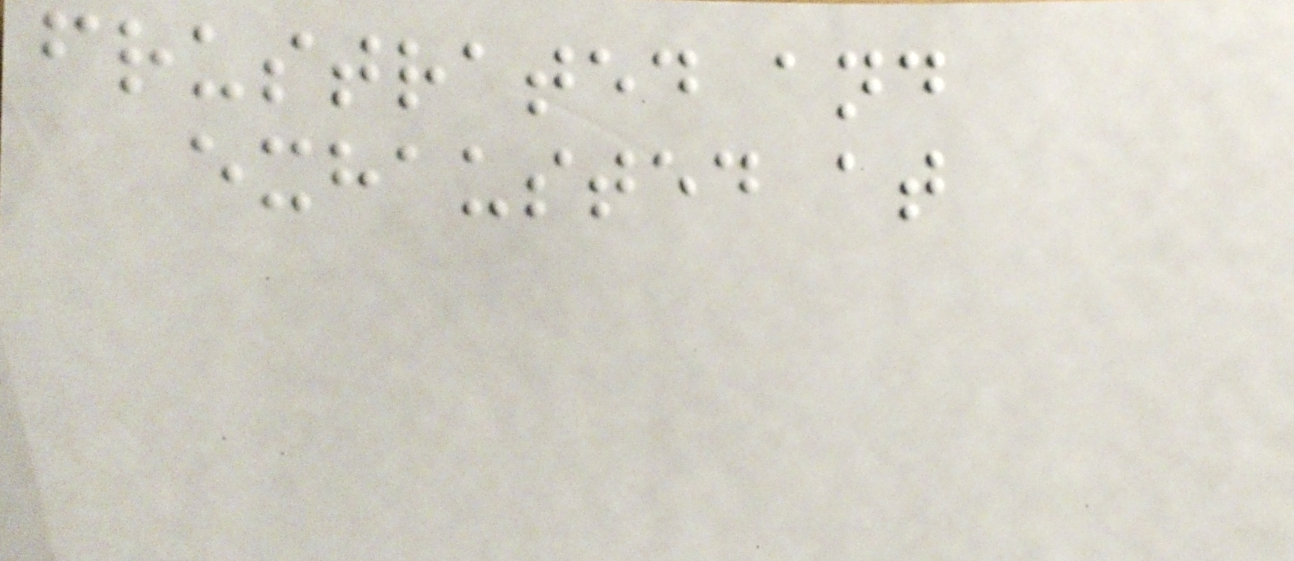frustrated and
exhausted at
